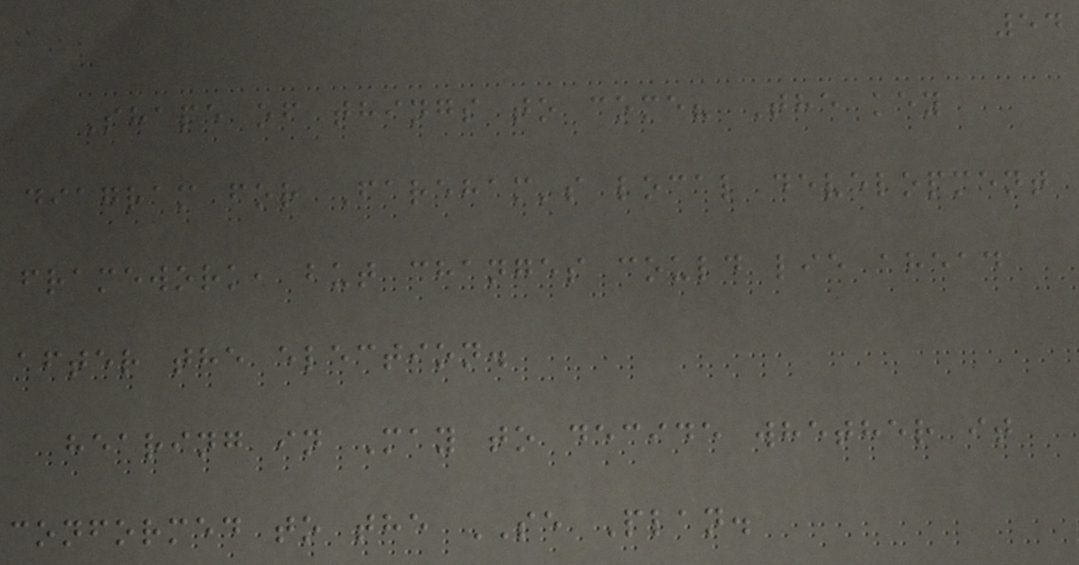54
Shape of things to come? The key
diagram for Fareham's local development
framework, but changes could lie ahead
after the election.
hearing in May to decide whether it
conformed to the SE Plan.
